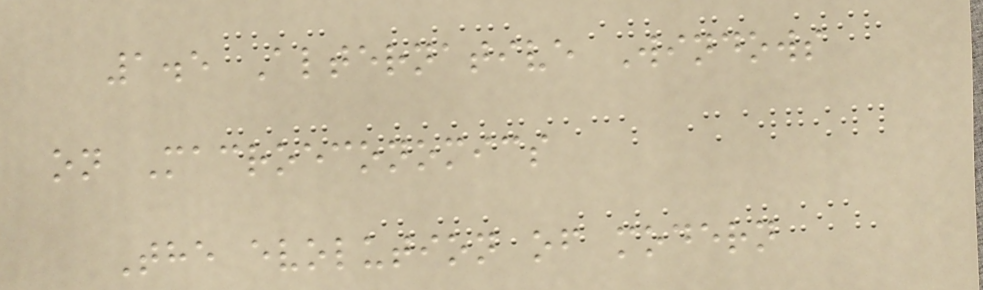1.5 Alternative Windows
on Macroeconomics
The evolution of modern
